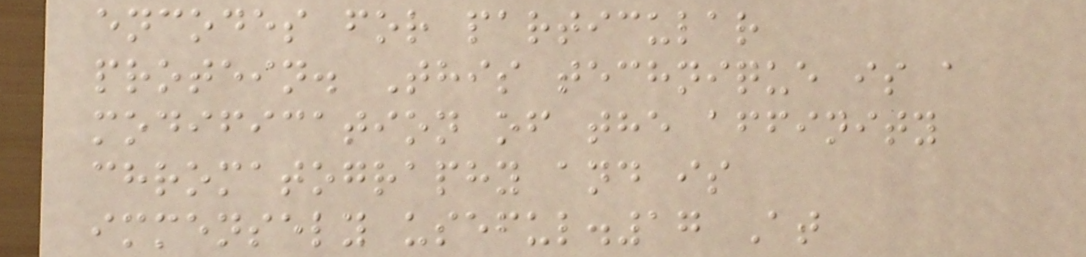encodes for particular
protein. This technique is a
modification of the affinity
chromatography and is
immensely useful.17 At
